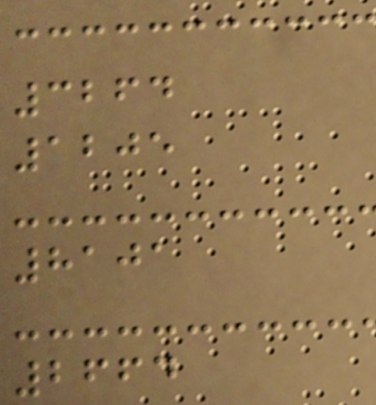3264
1205
8101
2664
